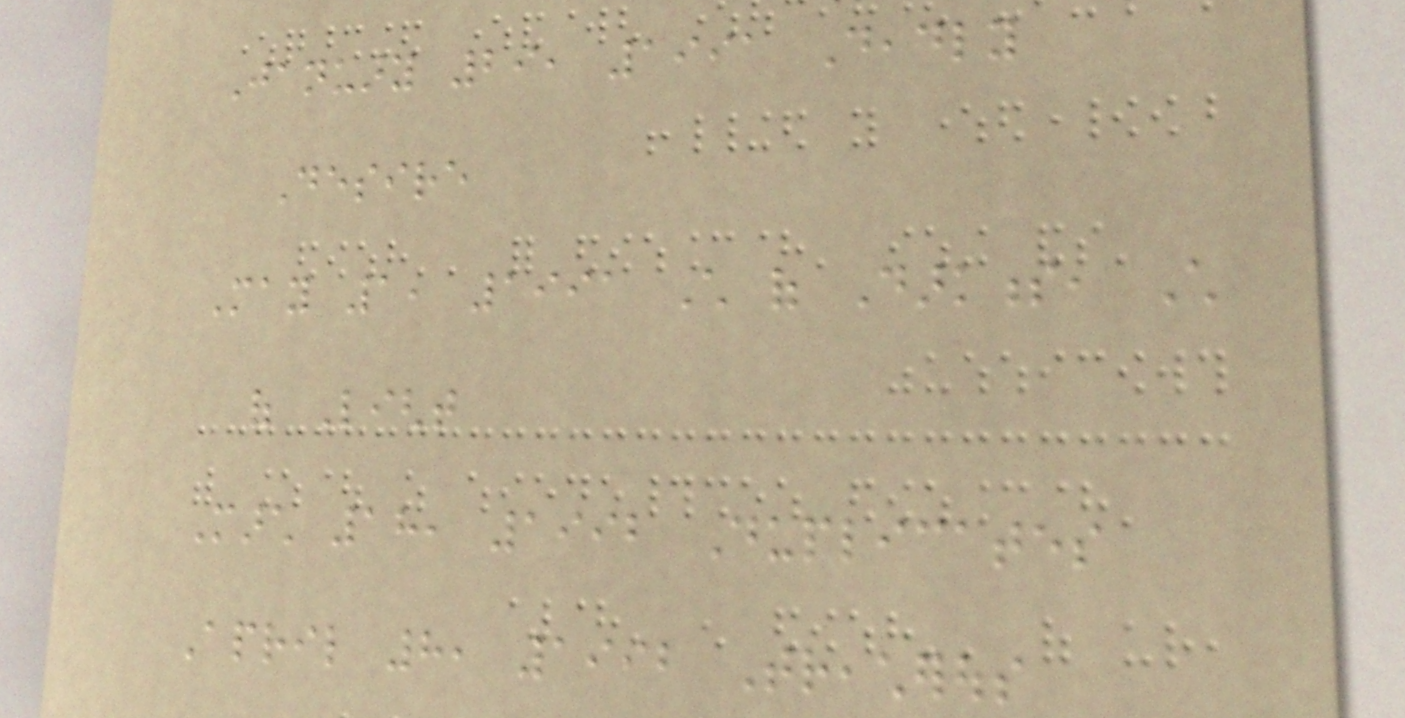January 29, 1991 Deadly
Desire
May 1, 1991 Child of Darkness, Child
of Light
March 18, 1992 Duplicates
April 8, 1992 Treacherous
